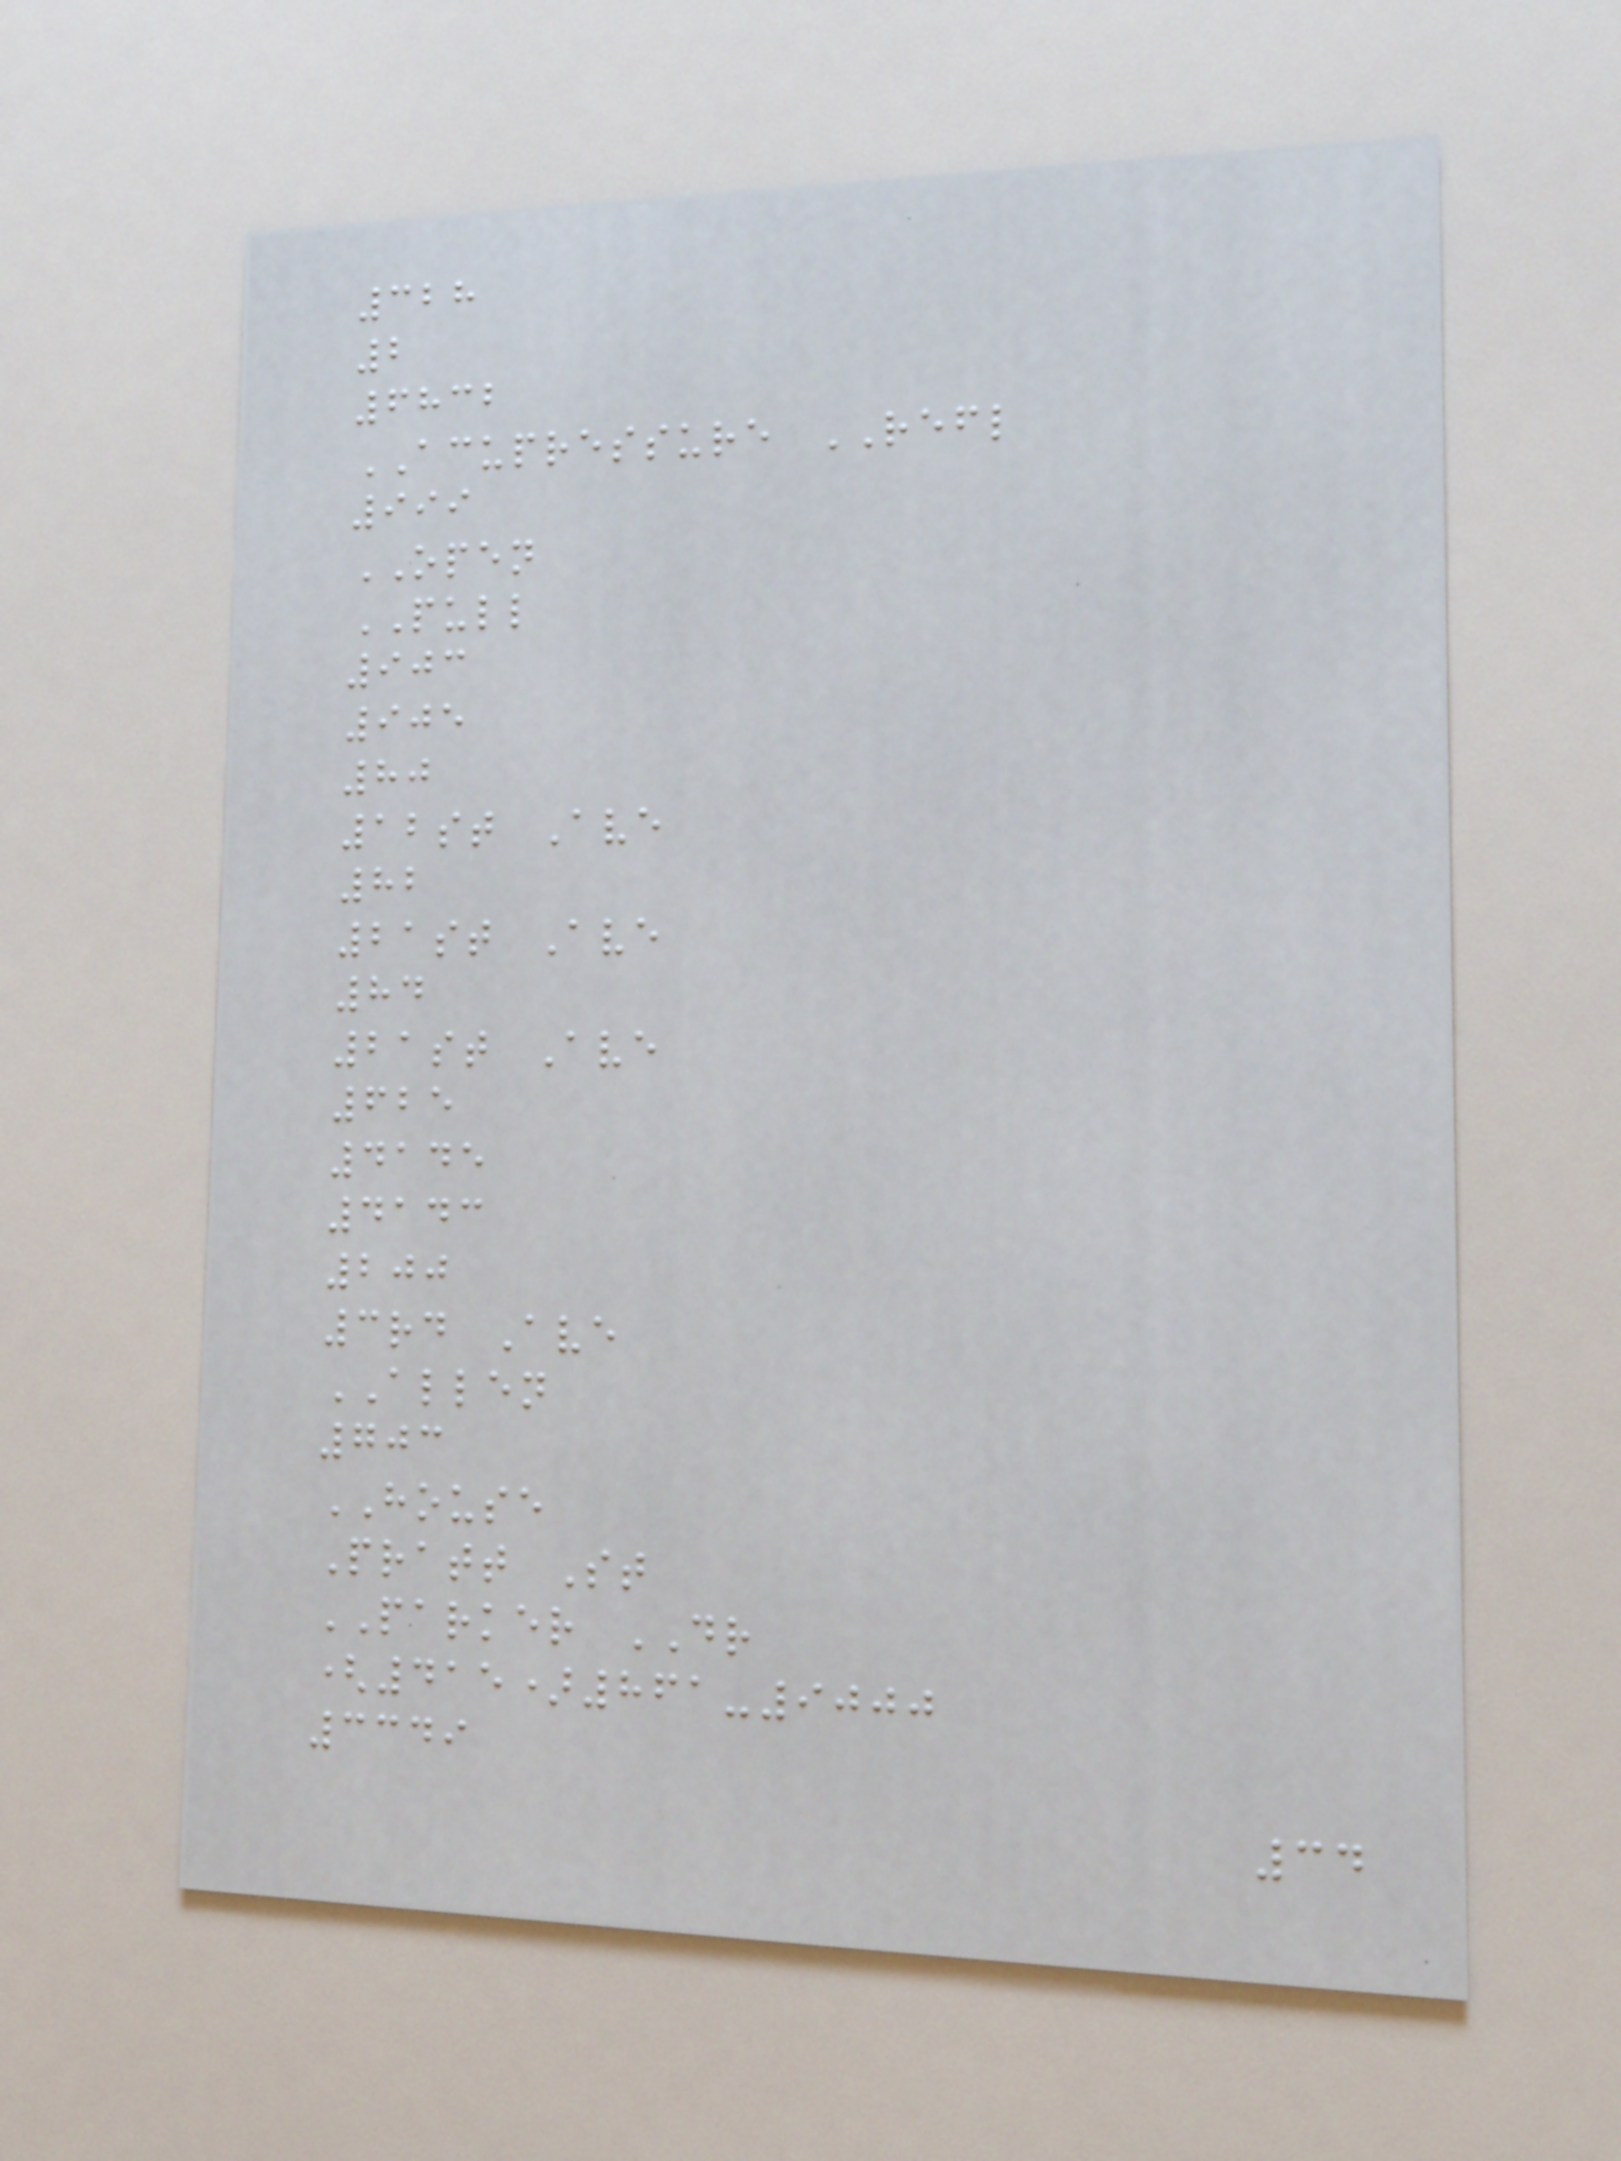328
2
6832
ACUPRESSURE REFL
999
OPEN
PULL
903
905
80
12st Ave
82
21st Ave
84
21st Ave
625
4145
4143
200
3rd Ave
ALLEN
703
HOUSE
Pratt St
PARKER DR
(415)861-9000
3349
34
